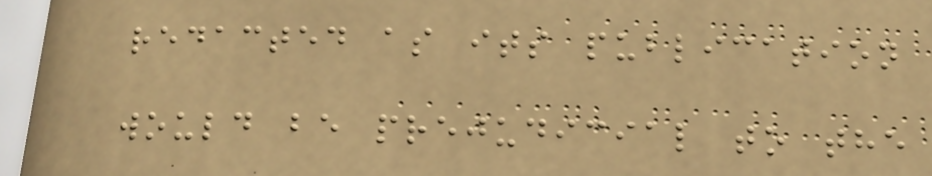redacted as its publication
would be prejudicial to the
